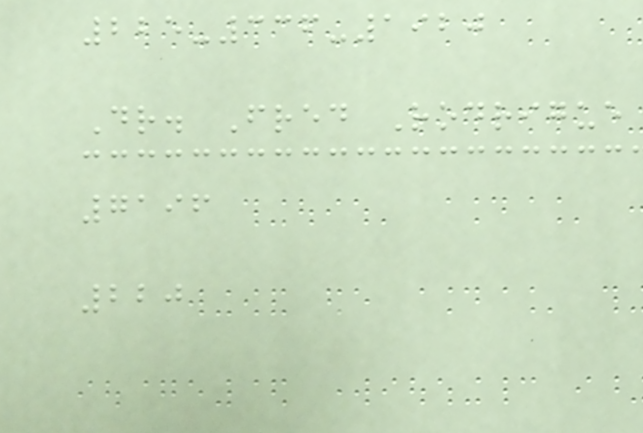225-336-1920
Dr. Fred Rodrigue
7196
220
